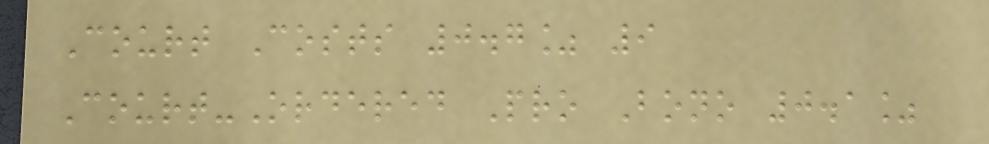Court Costs 0.7% 9
Court-Ordered Pro Bono 0.1%
